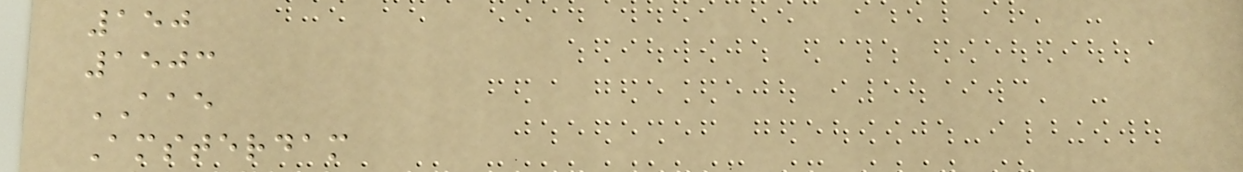150
1503
AAE
Amsterdam
